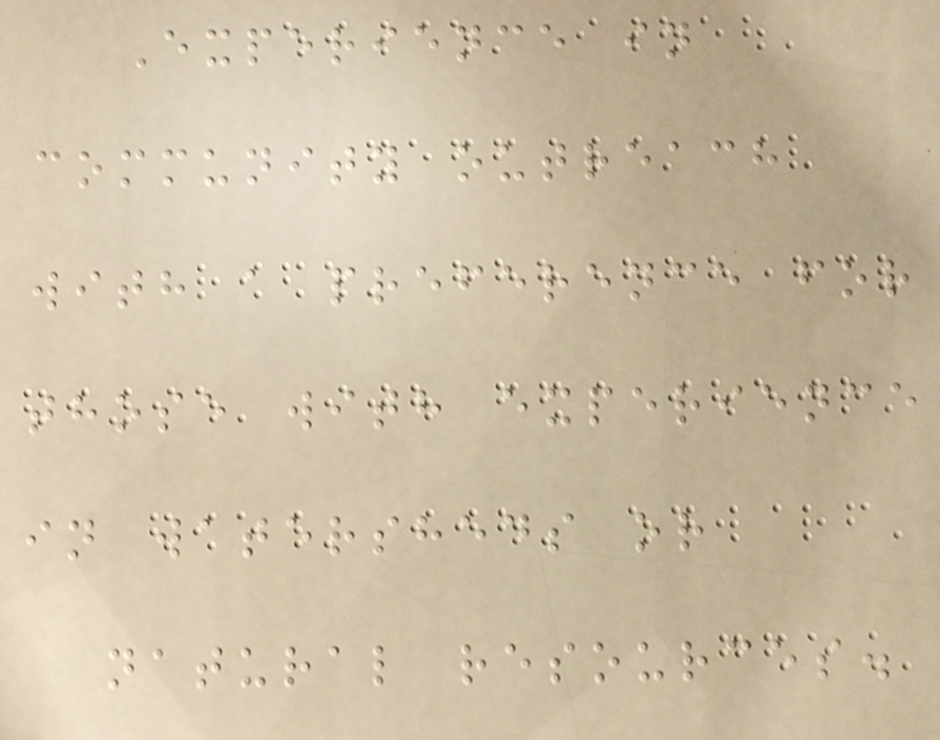Experience in
community outreach
with a preference for
those with experience
in watersheds or
natural resources.
